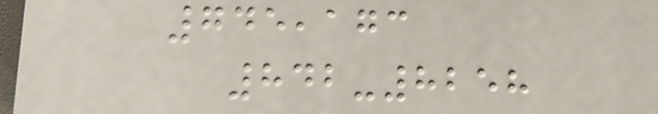745,173
842-8258
